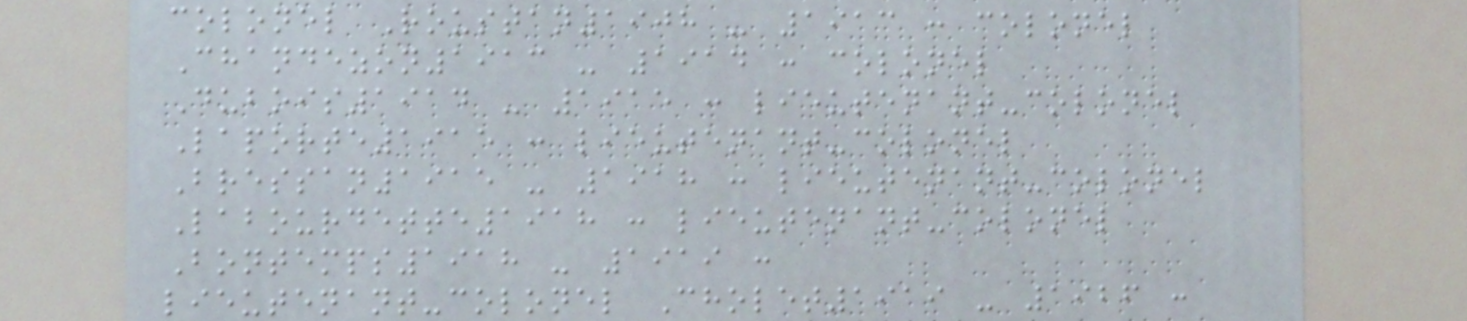colonel Roustan1908 - 1913 : colonel
Chandezon1913 - 1914 : colonel
Dubois1914 - 1915 : lieutenant-colonel
Laporte1915 : lieutenant-colonel
Bressan1915 - 1918 : lieutenant-colonel
Labourdette1918 : lieutenant-colonel
Bontemps1918 - 1919 :
lieutenant-colonel Cholet1919 - 1926 :
